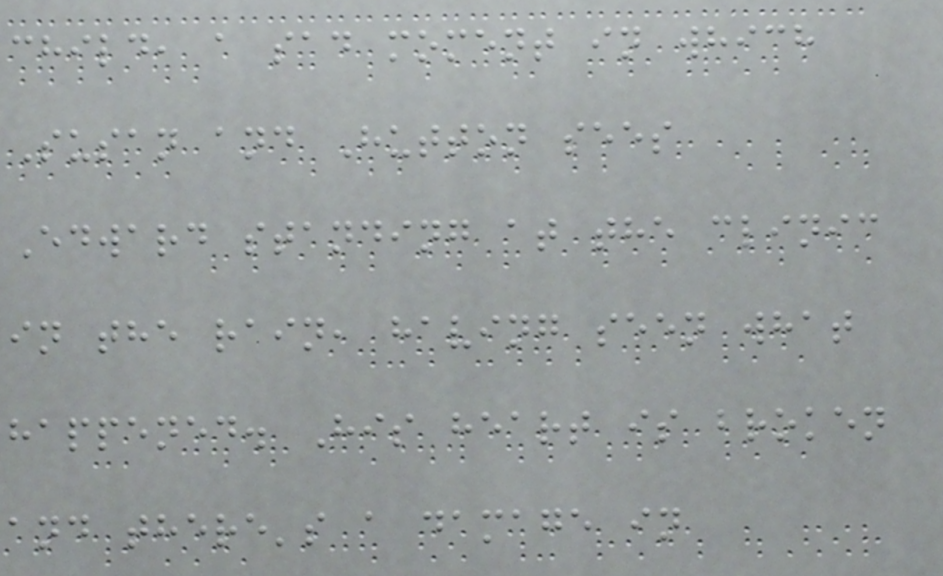child, a sad moment in which
Susan and Hutton sees
Edward standing at the clinic
in the rain, having seen what
happened. His heart is broken
and there's a damage in
